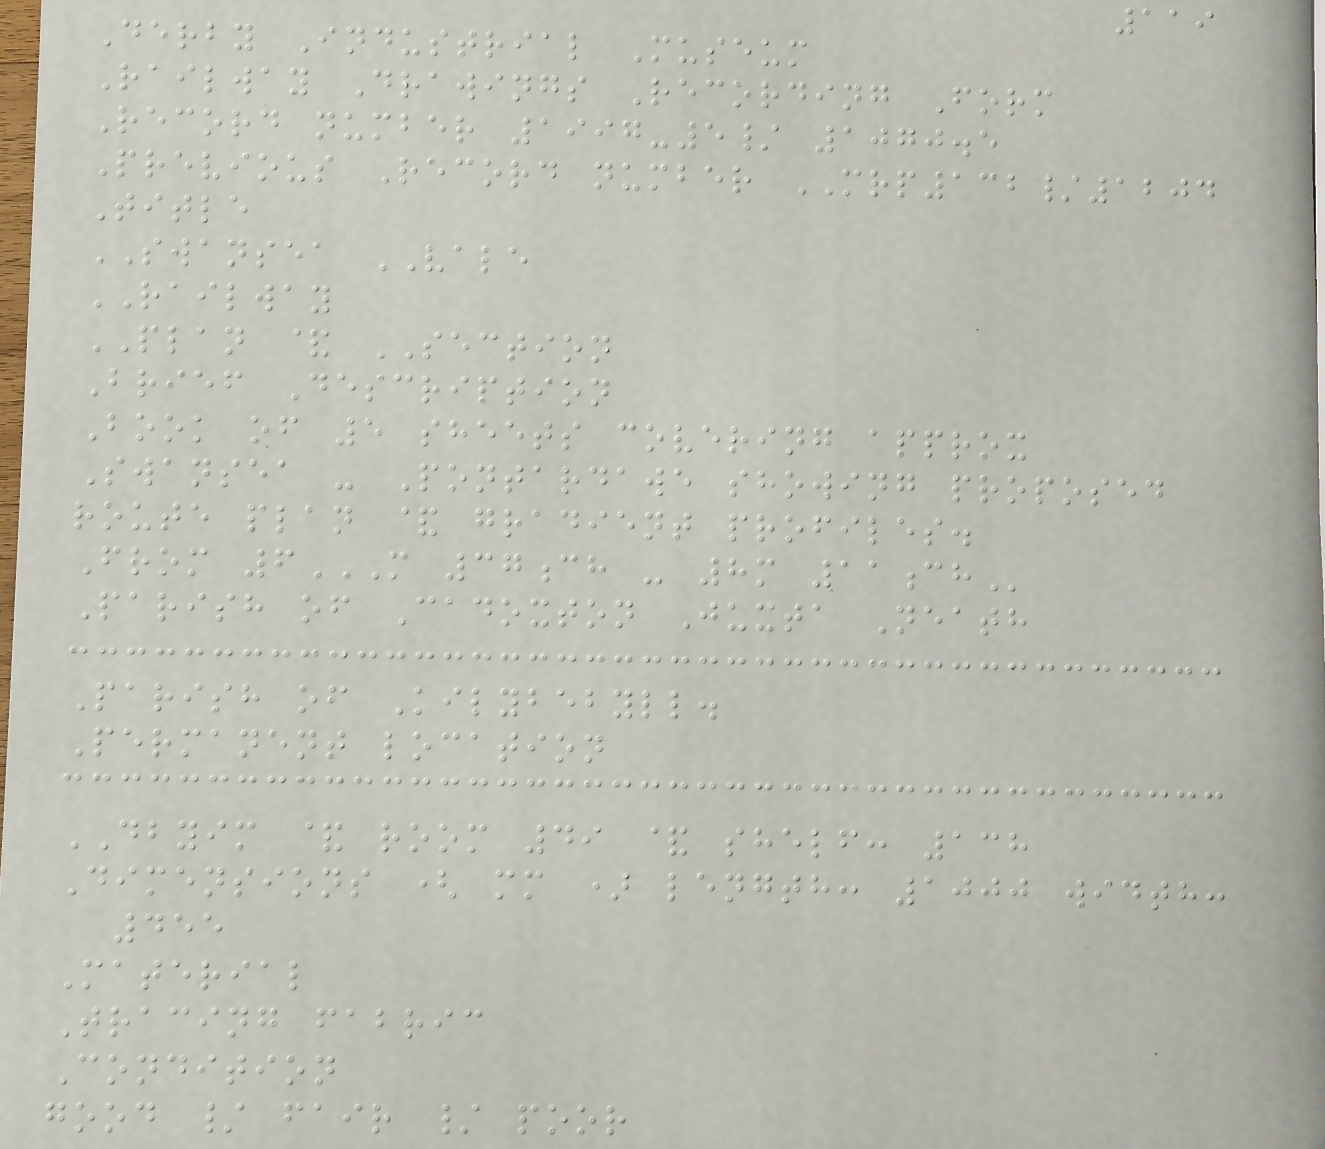119
Derby Industrial Museum
Railway Drawings Recording Form
Record number 1997-5/ 1070.5
Previous Record number MRP132/1204
Title
SWANSEA VALE
RAILWAY
PLAN & SECTION
Brief Description
Book of 5 sheets covering approx
Swansea - Pontardawe showing proposed
route plan & gradient profiles.
From 6M 37CH - 8M 11CH
Parish of Cadoxton Juxta Neath
Parish of Kilybebyll.
Permanent location
DBYIM & room 49 & shelf: 138
Dimensions ( mm ) length: 1000 width:
455
Material
Tracing fabric
Condition
good / fair / poor
